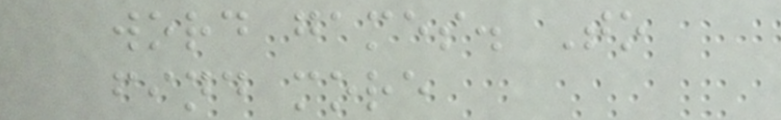word games. To
find more
